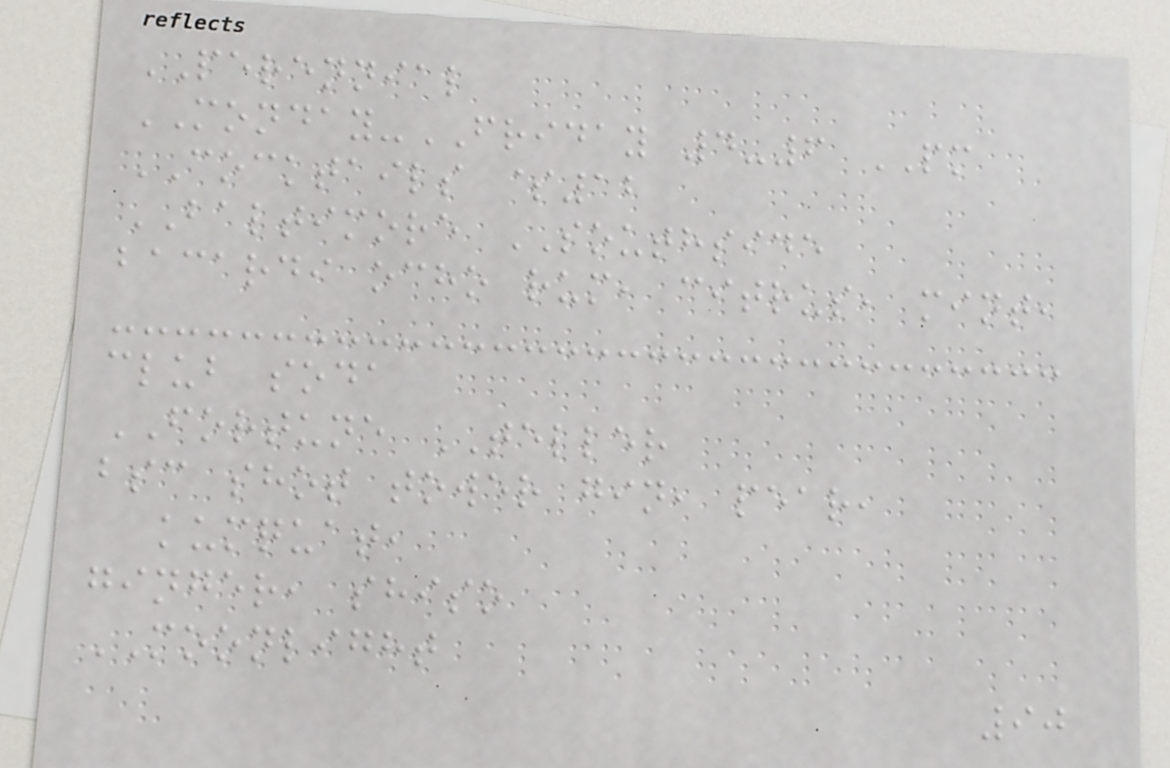PERENNIAL
MONDAY-FRIDAY 4-6 PM
COCKTAILS $12
BALTIMORE SOUTHSIDE
bacardi ocho rum, citrus, mint,
club soda
FORTUNE TELLER
bsc shot tower gin, pear,
kumquat,
ginger, shiso
MOONLIGHT
90
